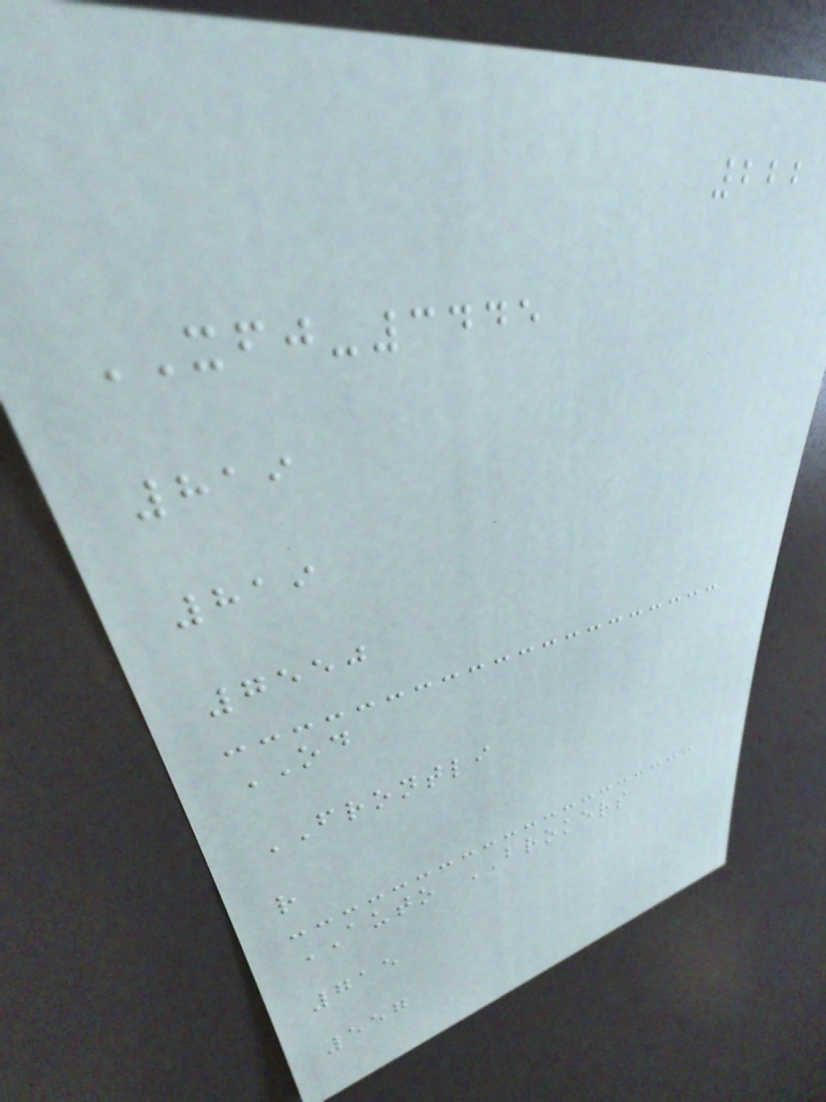222
XFJ-3445
819
819
7550
OD
FRONTLI
r
AUTO BROKERS
715
557
